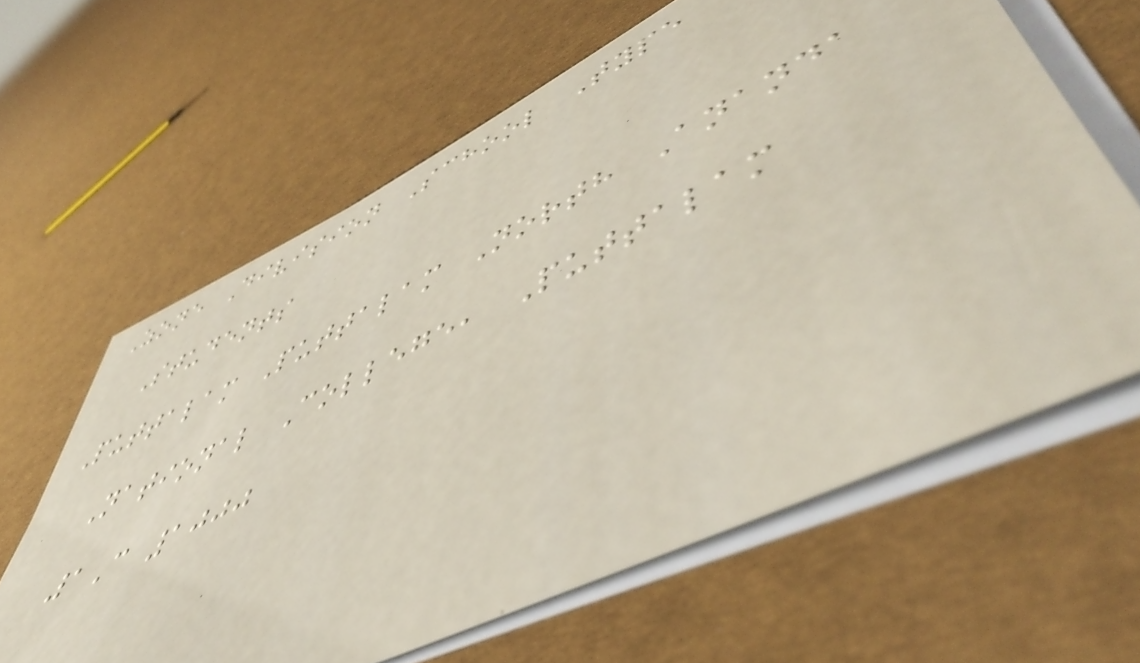Zone Division School Type
Students
Puttalam Puttalam North Ananda
National College, Puttalam
1C 1000
